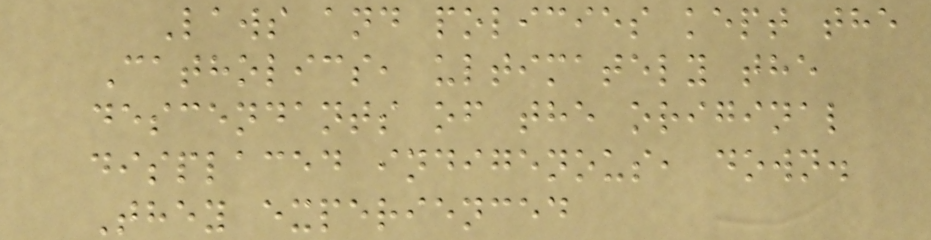Laws and policies kept the
Catholics, ultimately the
descendants of the original
displaced indigenous, down.
They experienced
